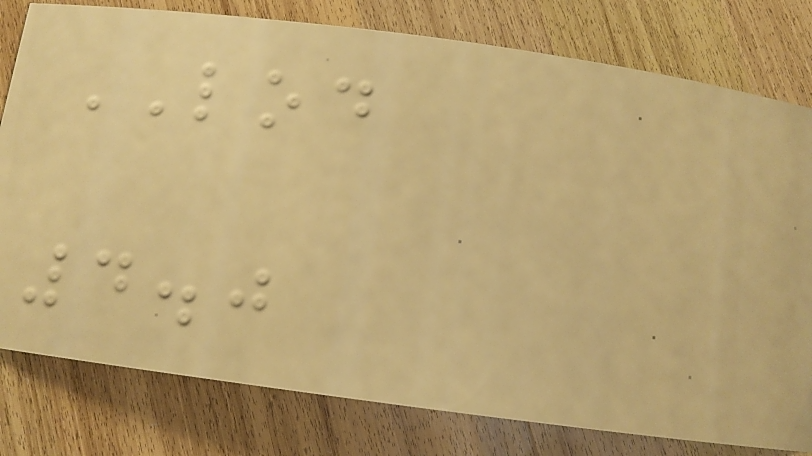LOD
4.0
